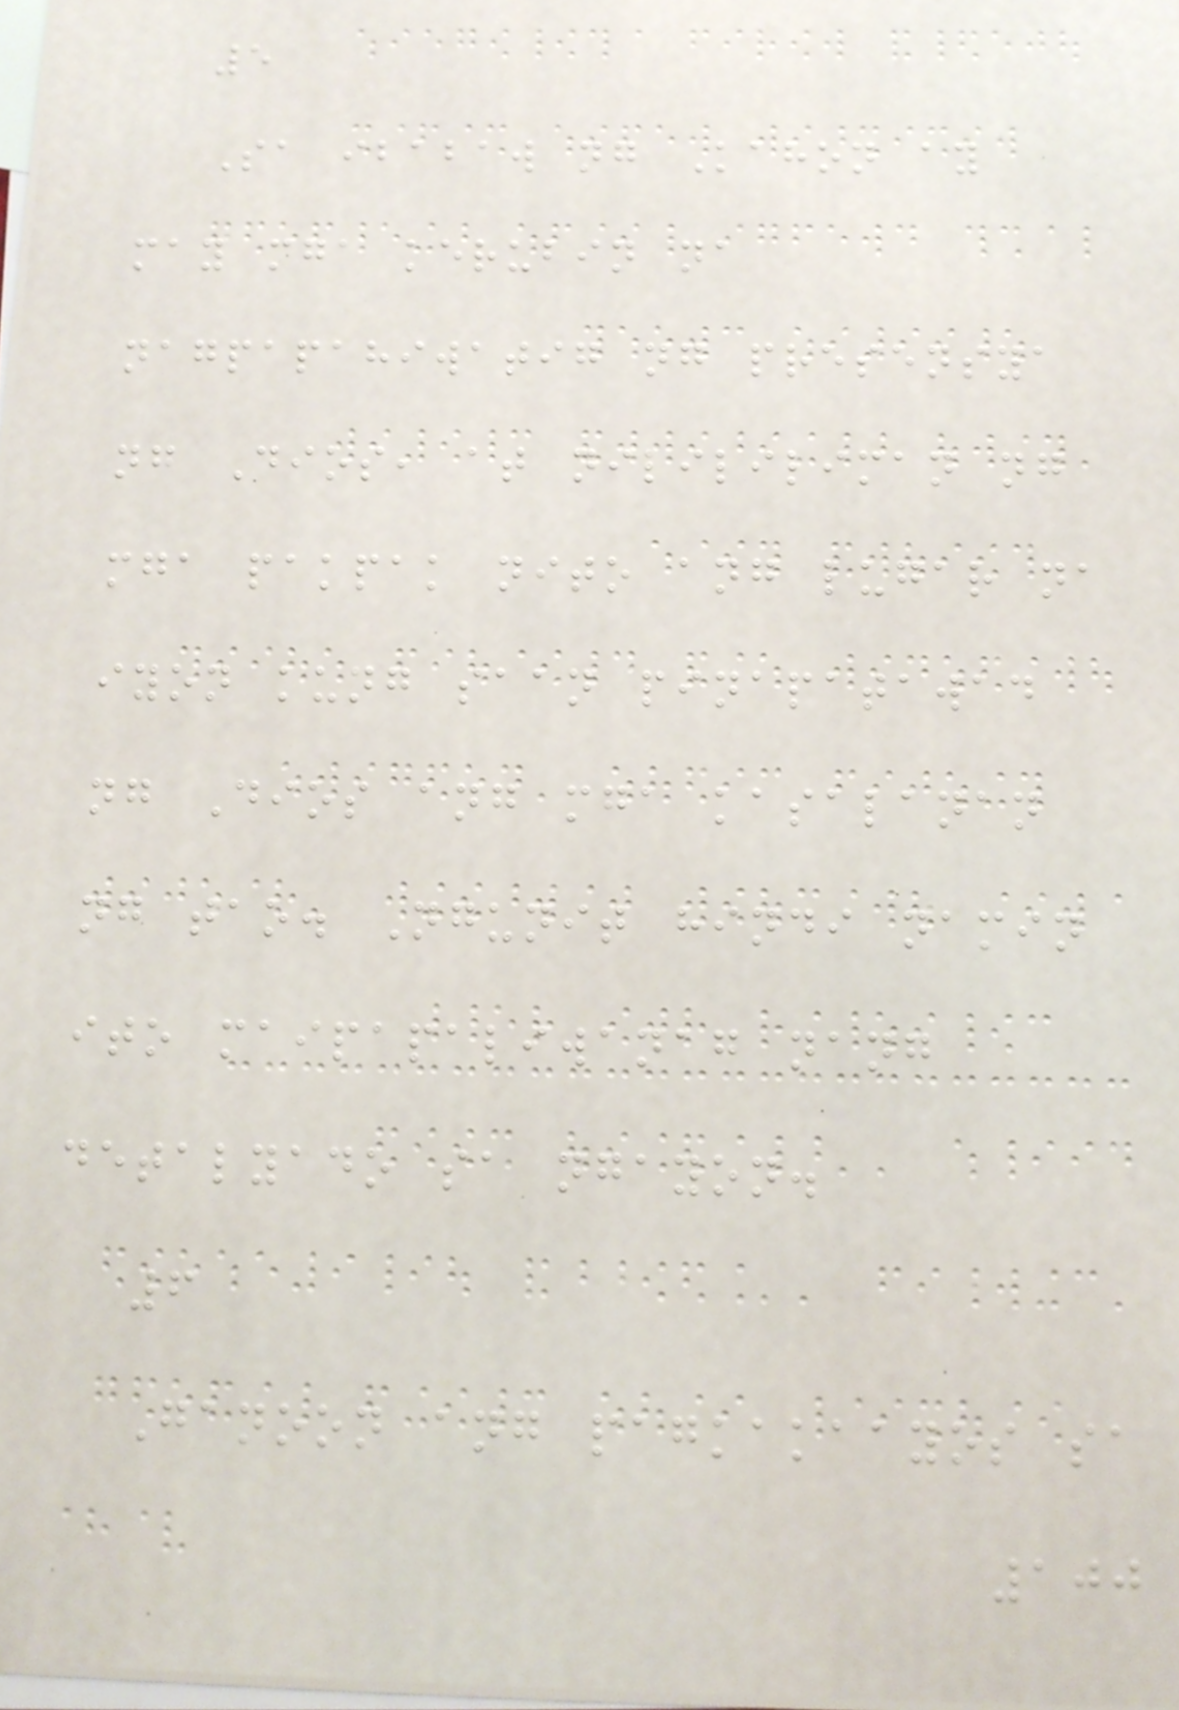5
Sa ibabaw ng Kahon ay
may mga kerubin na
nagpapahiwatig ng presensya
ng Dios, at nilililiman ng
mga pakpak nito ang lugar na
iyon kung saan pinapatawad
ng Dios ang mga kasalanan
ng tao. Ngunit hindi namin
ito maipapaliwanag nang
detalyado sa ngayon.
6
Ganoon ang pagkakaayos sa
100
